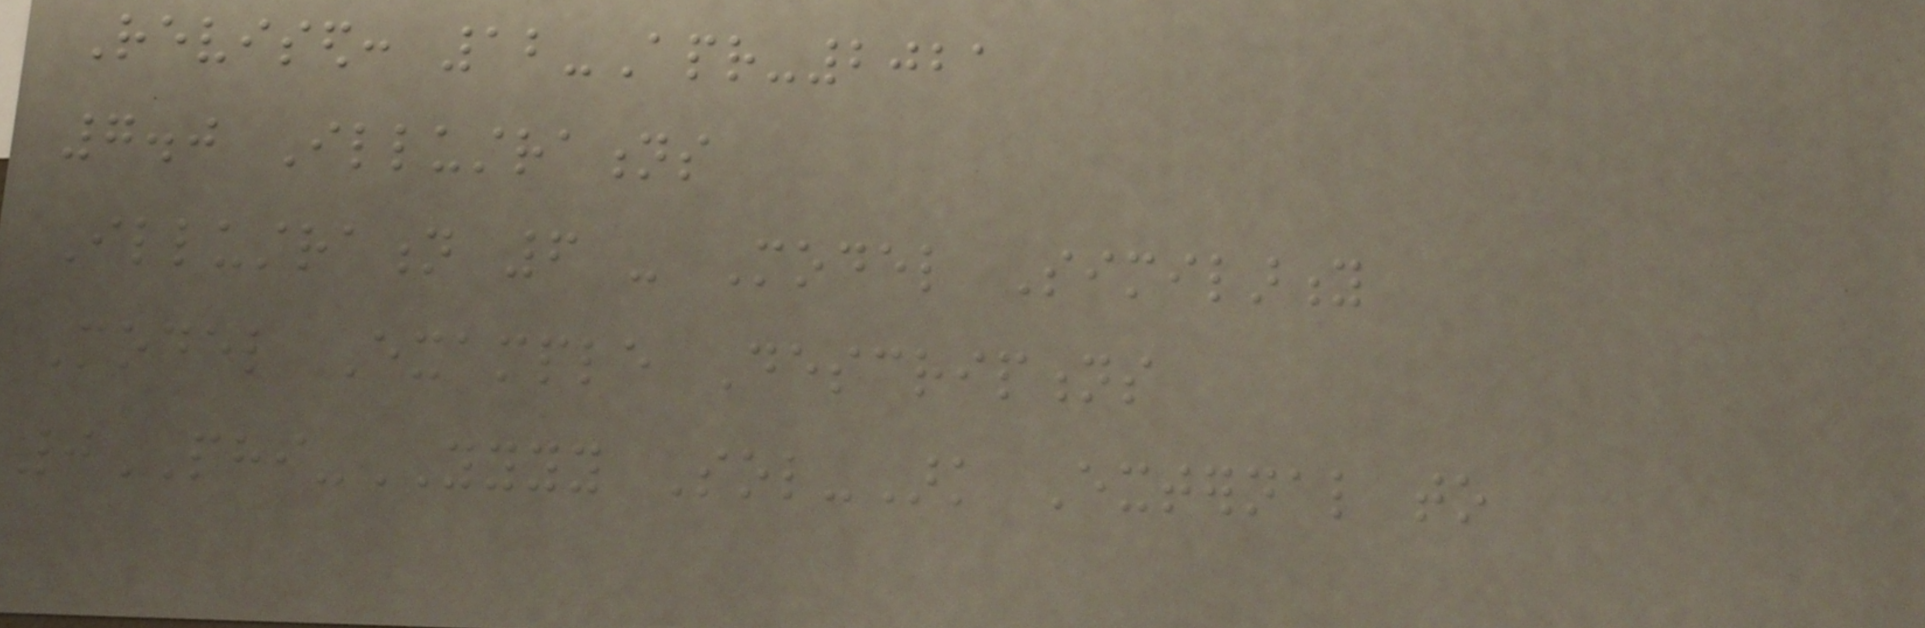Revised: 12-Apr-2021
7.0 Illustrations
Illustration 6 - Model Similarity
Model Example Descriptions
0PHI-YYYY Sol-Ark External to
